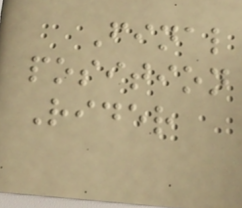Final
position
Rider
